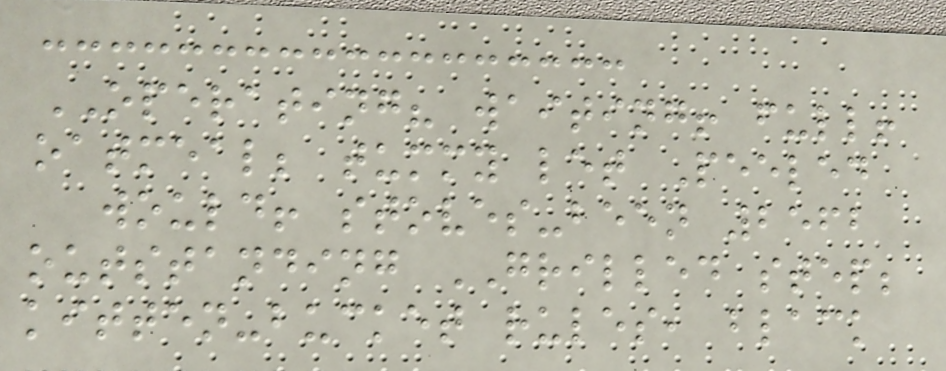OPERATING? waiting! full!
oatmeal; tummy let Peeled
would! stoves-been 2562
outstanding GRILLED step;
kitten-bucket rules, black
